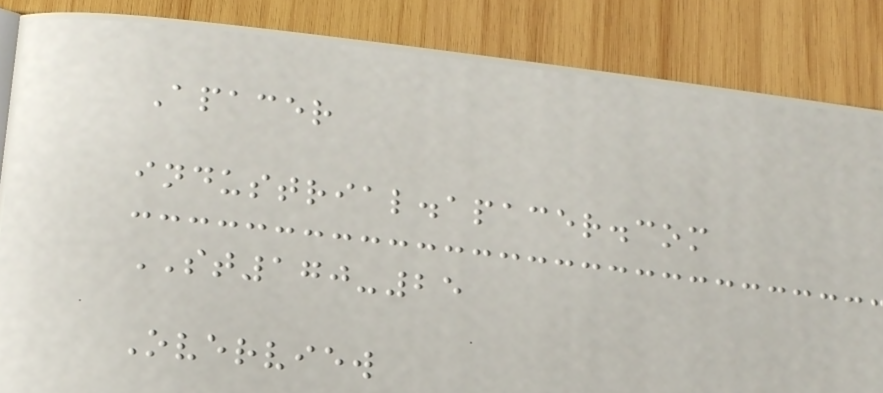Apacer
industrial.apacer.com
ST170-25
Overview
